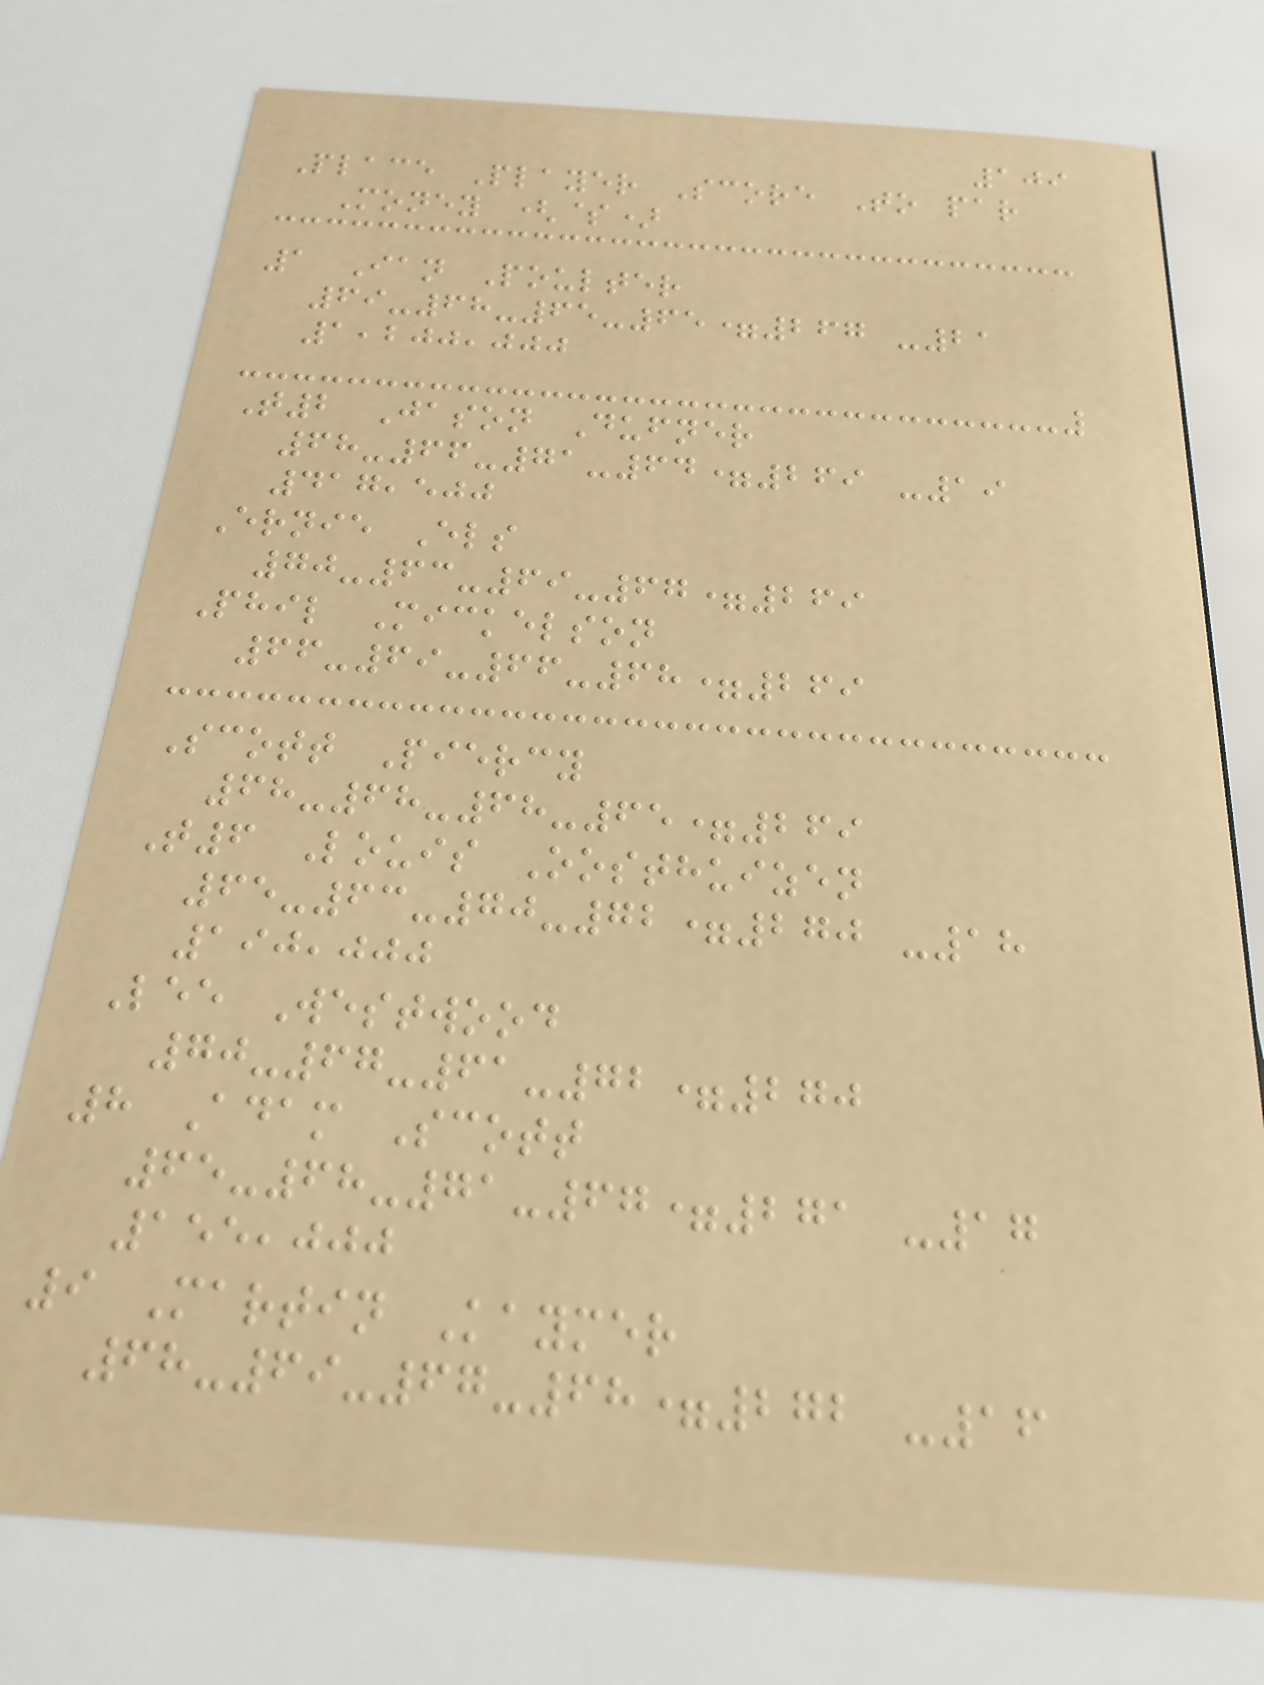109
Place Player Score To par
Money ($)
1 Ian Poulter
69-68-65-65=267 -21
1,200,000
T2 Jason Dufner
68-66-71-64=269 -19
417,500
Ernie Els
70-63-69-67=269
Phil Mickelson
66-69-66-68=269
Scott Piercy
68-68-68-65=269
T6 Louis Oosthuizen
65-63-70-72=270 -18
190,000
Lee Westwood
70-67-61-72=270
8 Adam Scott
65-68-71-67=271 -17
155,000
9 Martin Kaymer
68-69-67-68=272 -16
